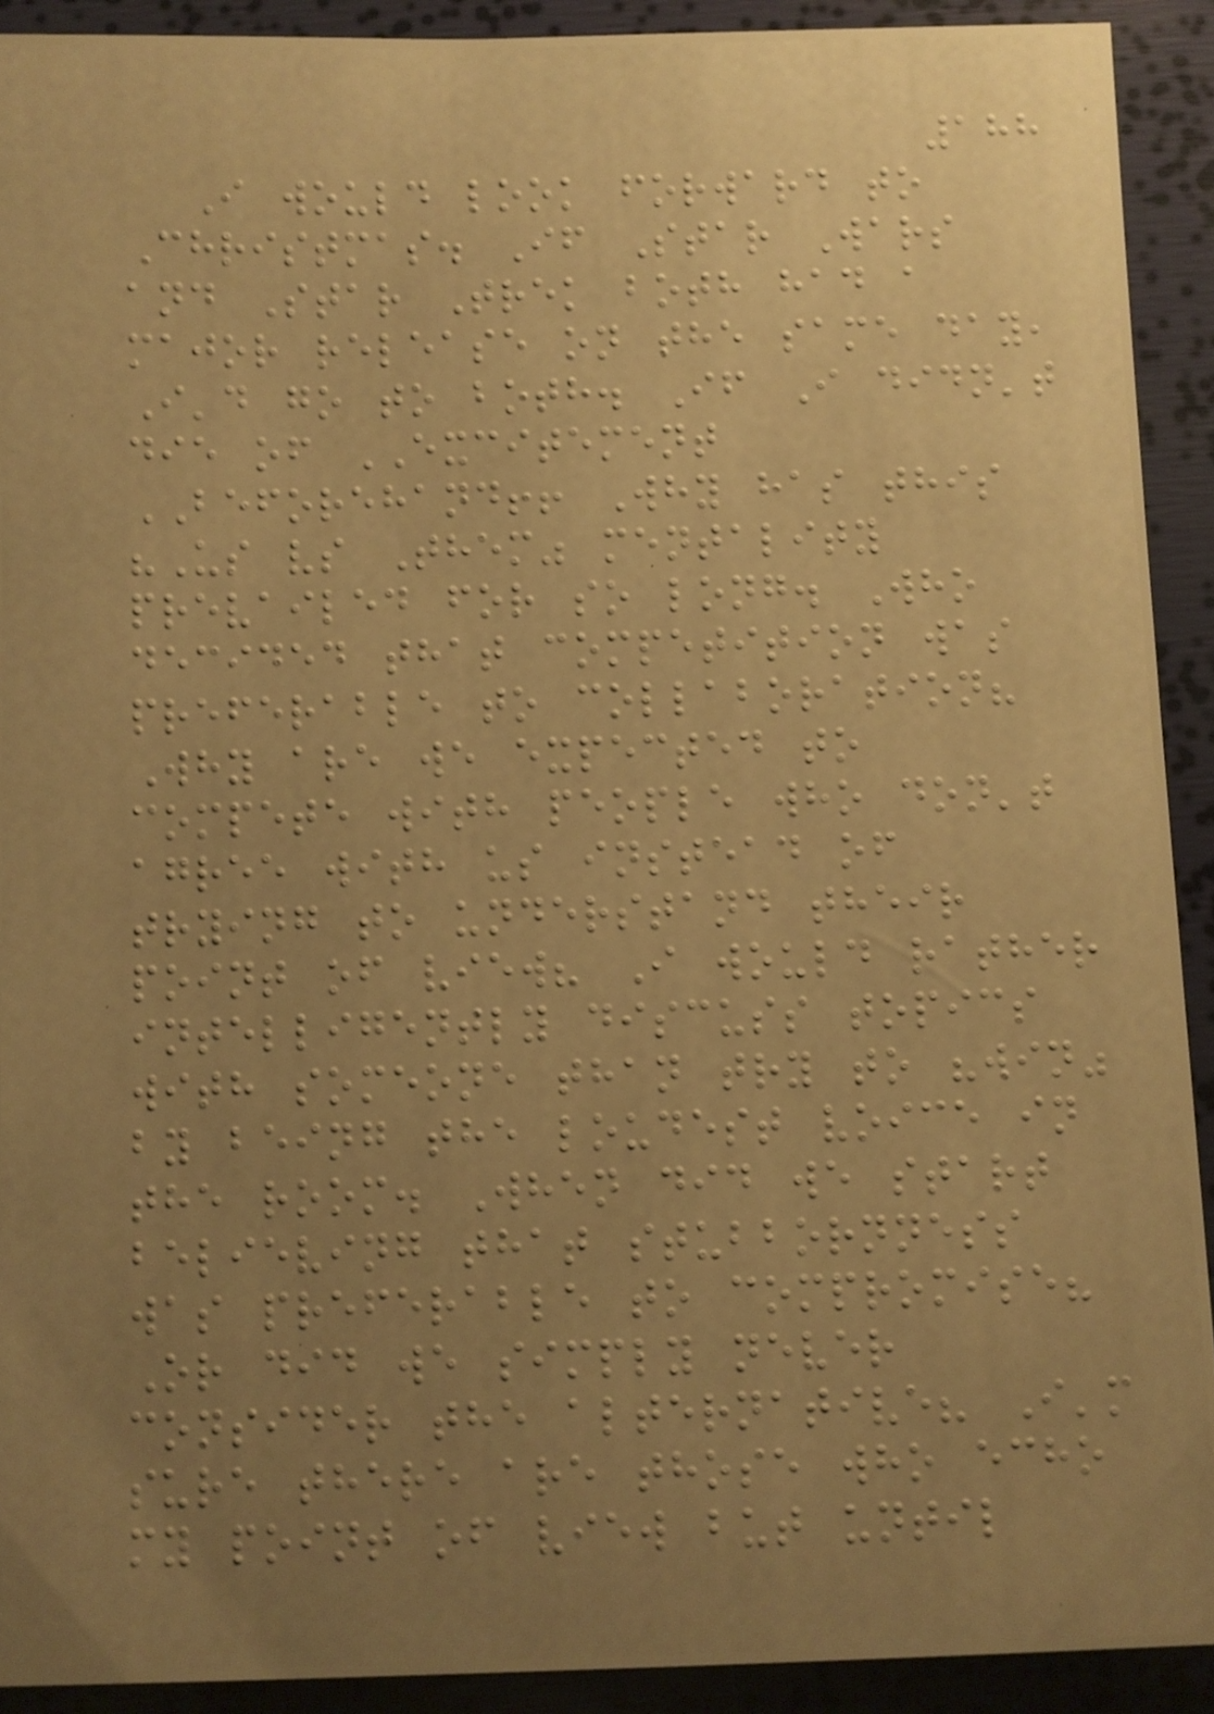188
I would look forward to
Christmas. If Star Wars
and Star Trek both had a
major release on the same day,
I'd go to both. If I didn't
die of EXCITEMENT
BEFOREHAND!! Why has this
"Us vs Them" mentality
prevailed for so long. Who
decided that competition was
preferable to collaboration?
Why are we expected to
compete with people who don't
agree with us instead of
trying to understand their
point of view? I would rather
intelligently discuss topics
with someone than try to "win"
by being the loudest voice in
the room. When did we start
believing that stubbornness
was preferable to compromise?
Or did we simply never
consider the alternative? I'm
sure there are those who echo
my point of view but until
